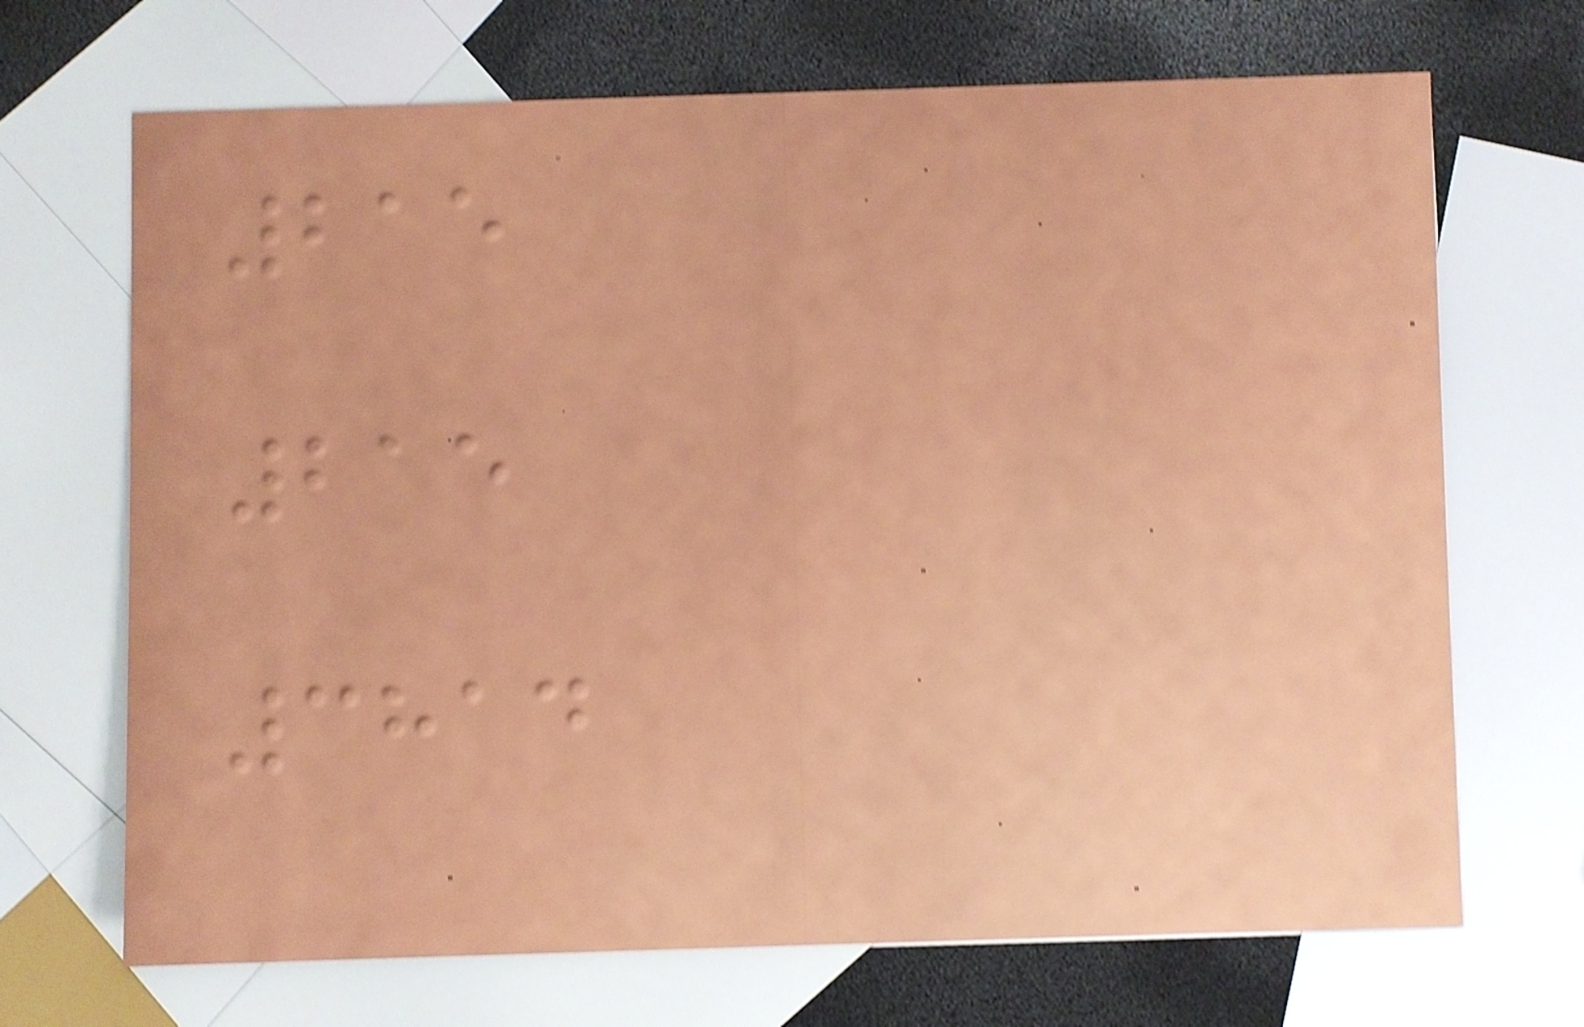215
215
3814
